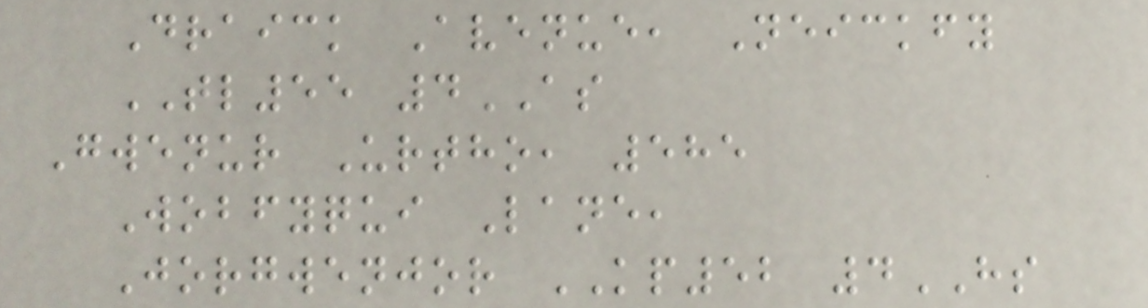Draick Avenue, Neickfy
TL55 4AS
Gwenur Urtho, 585
Wobfyqui Lane,
Jorgwenjor KP52 4HS
